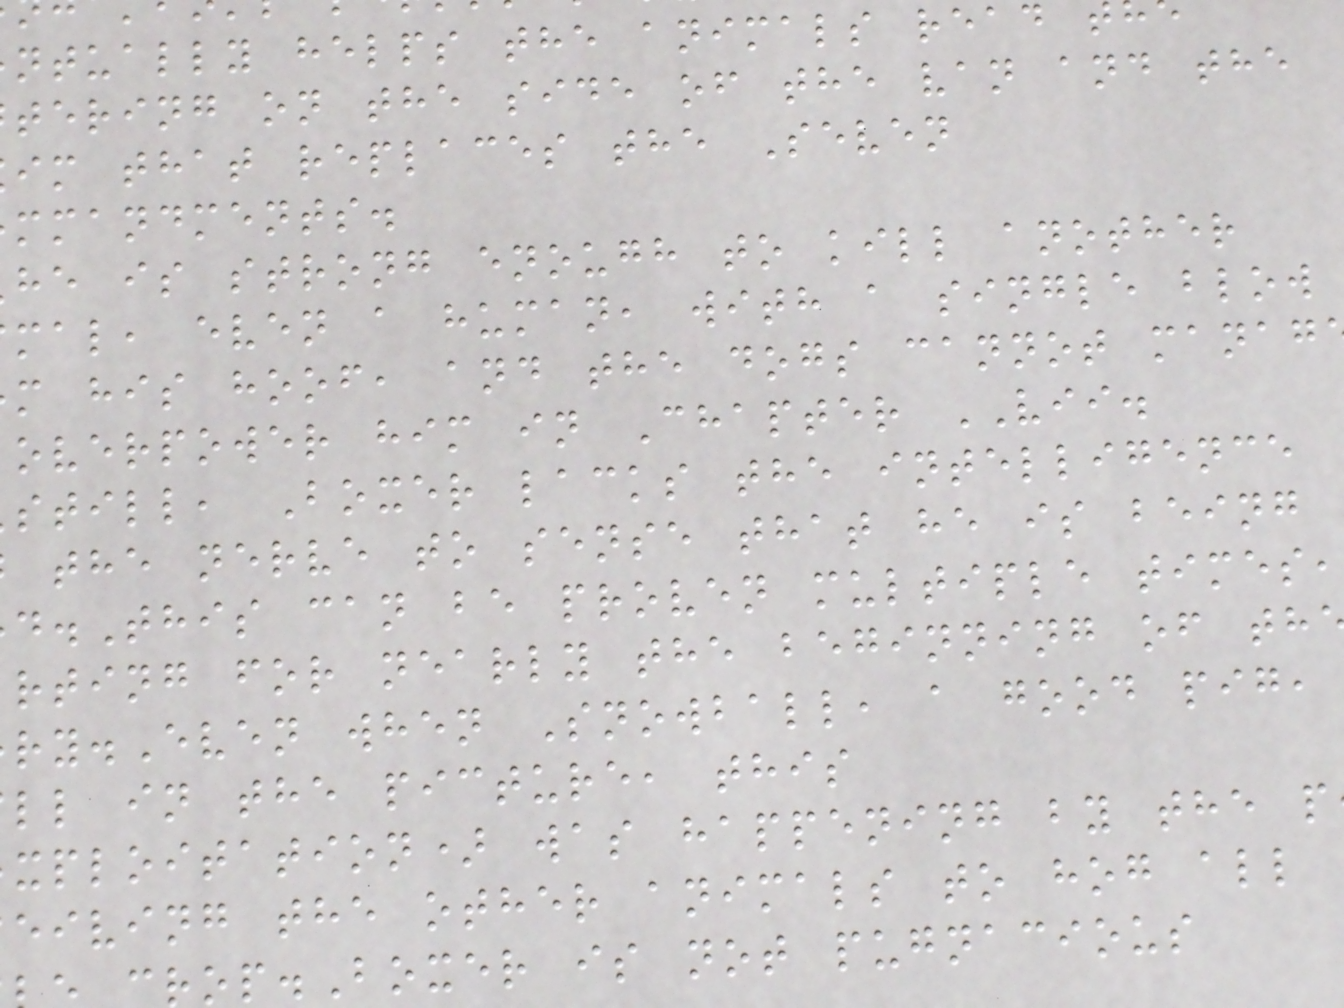ntually helps the animals read
tering on the side of the van and the
im that replaces the Seven
mmandments.
he is strong enough to kill another
mal, even a human, with a single blow
m his hoof, and the dogs cannot manag
overpower him in Chapter VII.
still, Boxer lacks the intelligence
the nerve to sense that he is being
d.This can be proven multiple times,
rting for nearly the beginning of th
ry.Even when Snowball, a good pig,
ll in the picture, this
xploitation) was happening by the p
eiving the other animals to hog all
rop.Boxer is not pugnacious
